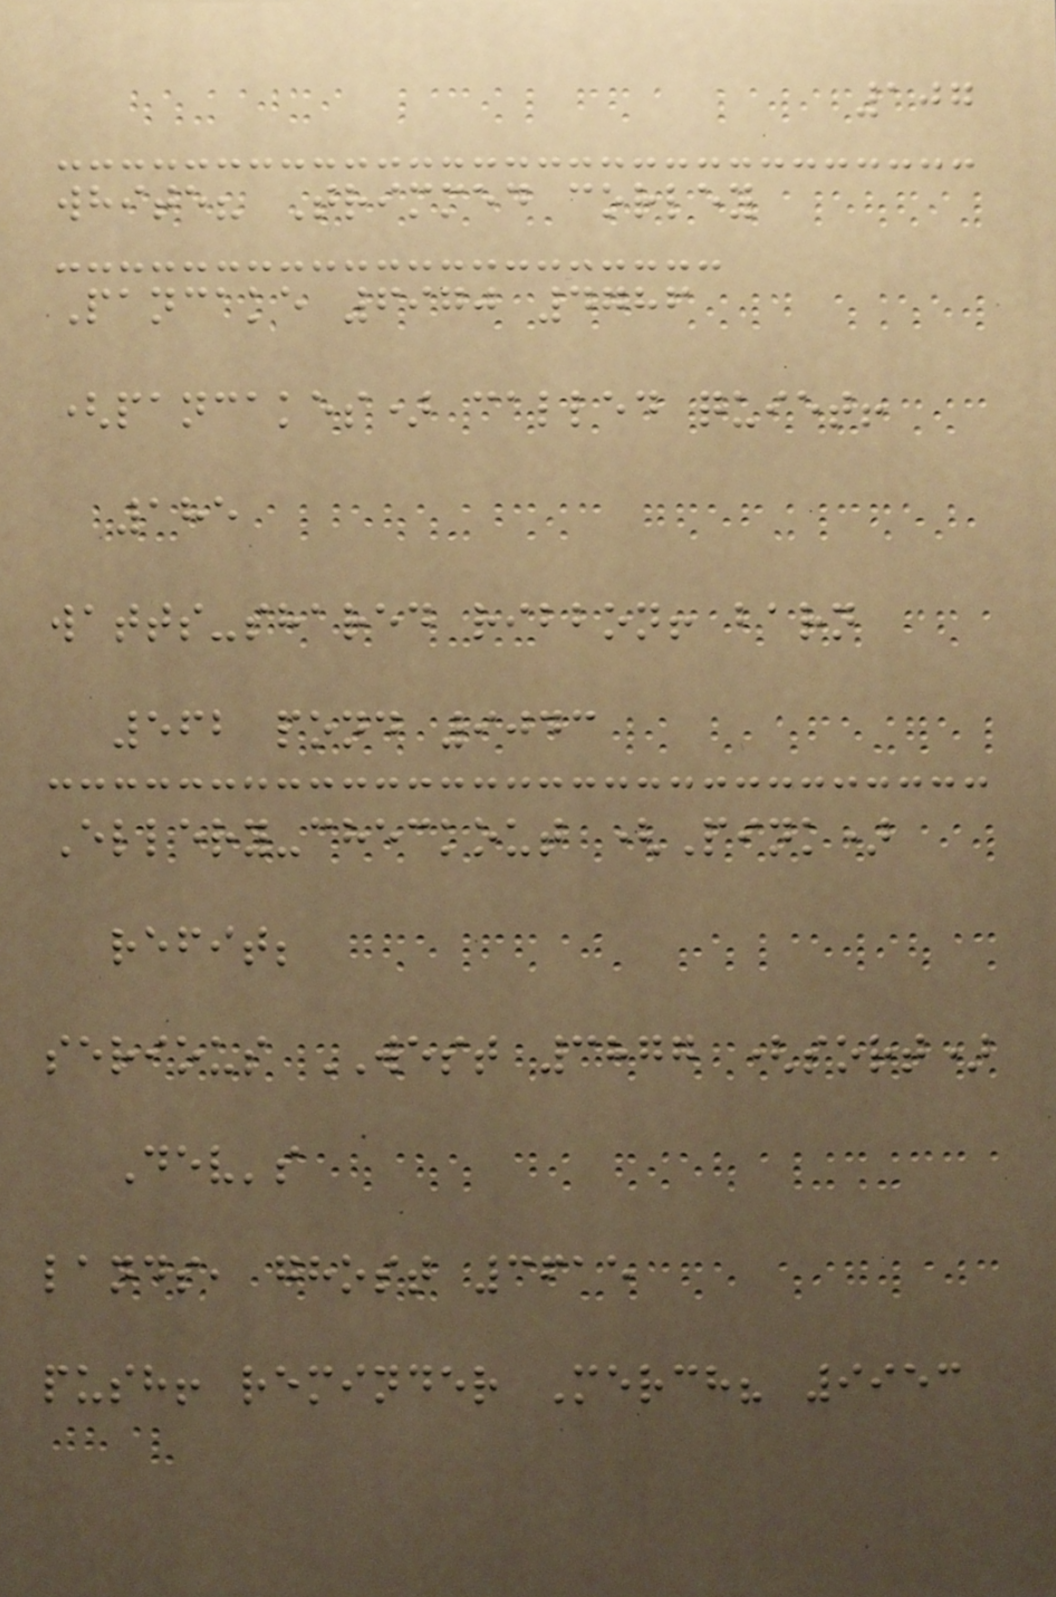107
white? Trimmed corley
Pancake 6970 4786
(pancakes) called quiet!
185
watts-shared ribbon! barn
562 pond 9043
Ellery-checkout (Pink)
refit;
serious WEST 3877 (sort)
Dev's
lands, ghost 3615
push! reminder Merch? 9953
